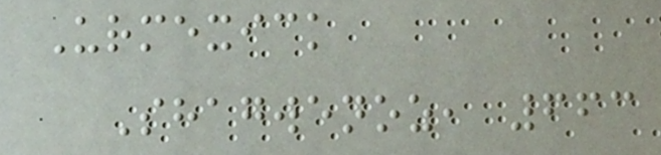Urmexick
Shagwenoz, 663
